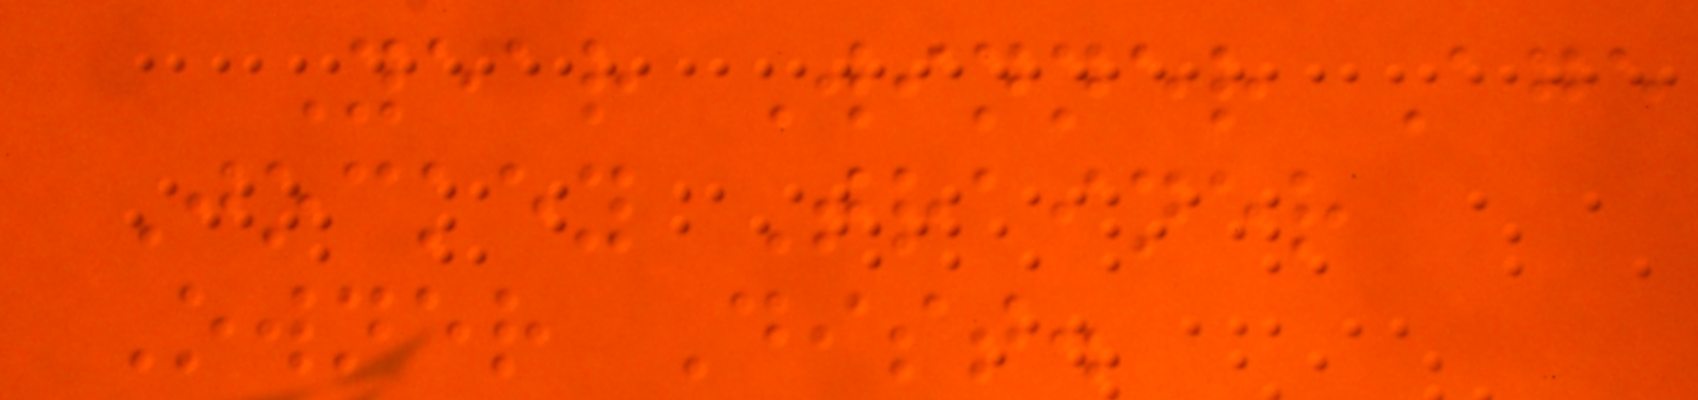Year Winner Age
Jockey Trainer
Owner Dist.
